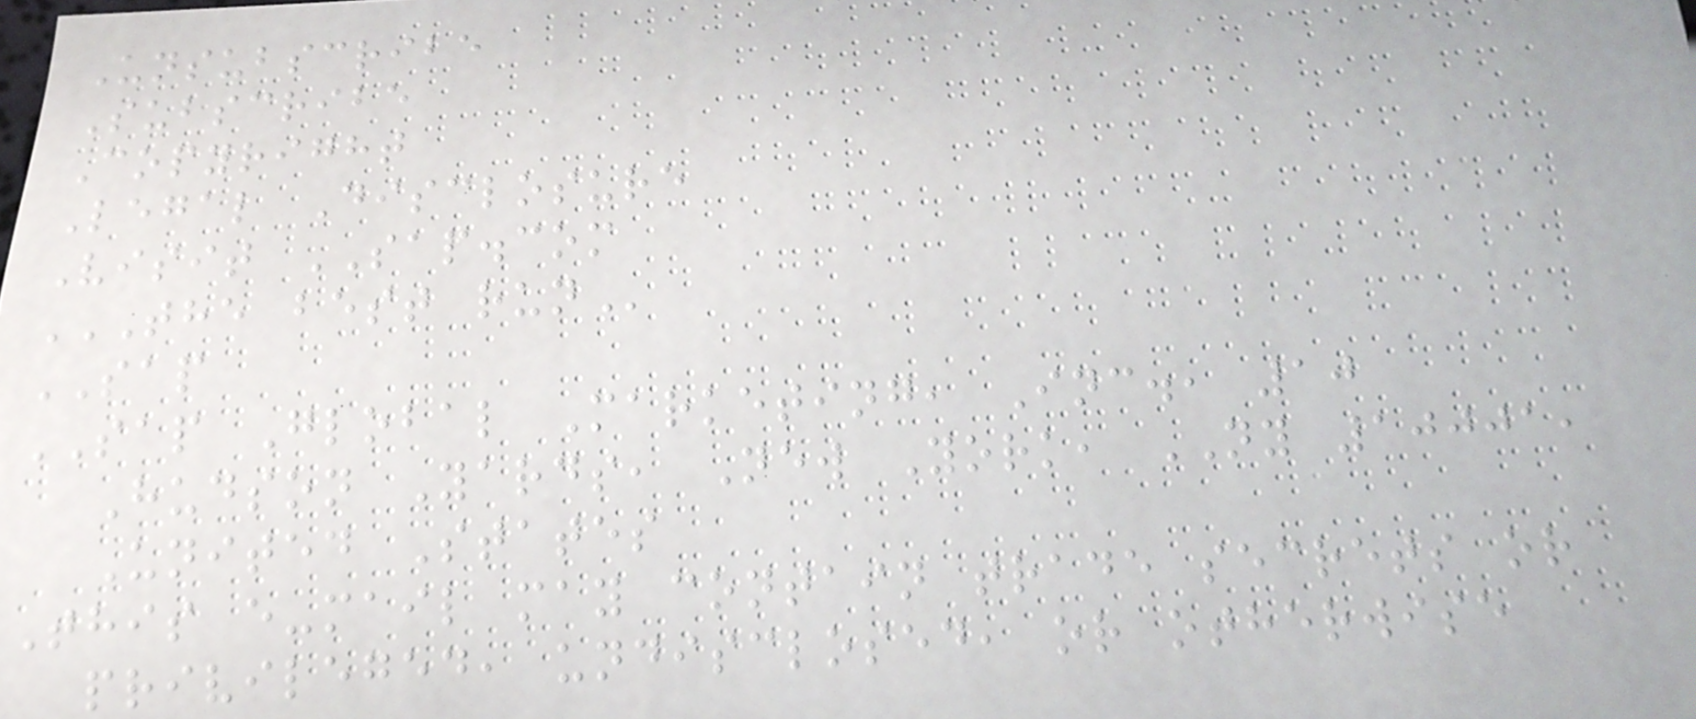Unsubscribe
Subscribe
Copyright
Legal Disclosure
Visit SAP.com
THE BEST RUN
SAP
SAP Global Marketing, Inc., 10
Hudson Yards, New York, NY 10001,
United States
This e-mail may contain trade secrets or
privileged, undisclosed, or otherwise
